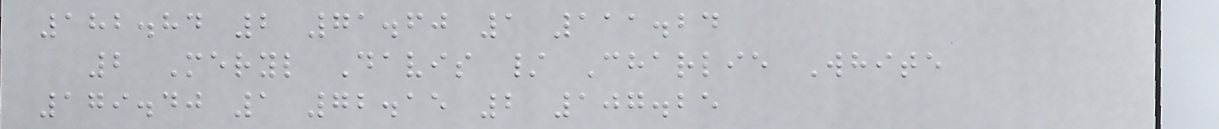182.84 2 71.60 1 111.24
2 Meryl Davis / Charlie White
179.40 1 72.15 2 107.25
